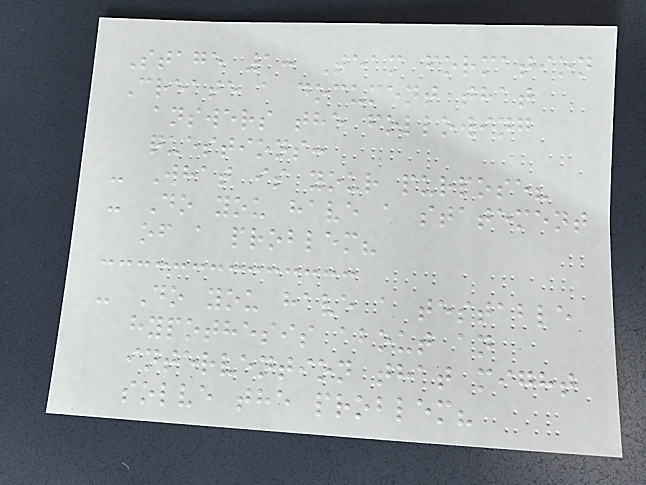Stage 1: Team formation
Create a document that
answers the following
questions:
- What is your purpose?
- Do you have a statement
of a problem?
- Do you have a testable
hypothesis about an
intervention that might
solve the problem?
